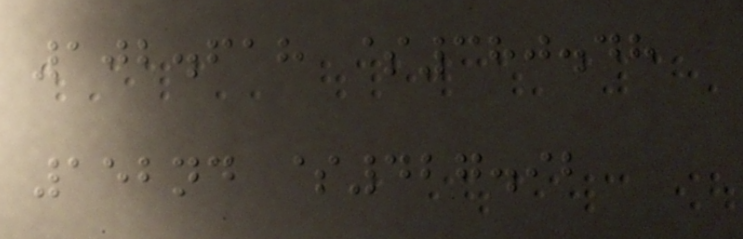102.618 $380.48
152nd $427.92
